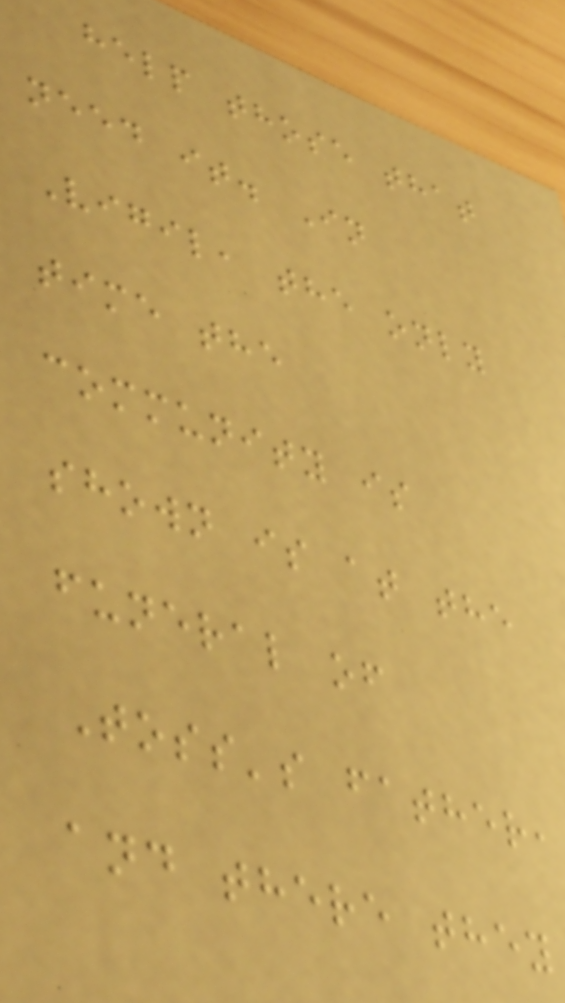help those that
need it. In
Vigil, the only
time the
community is
shown is at the
funeral of
Toss's father,
and there they
